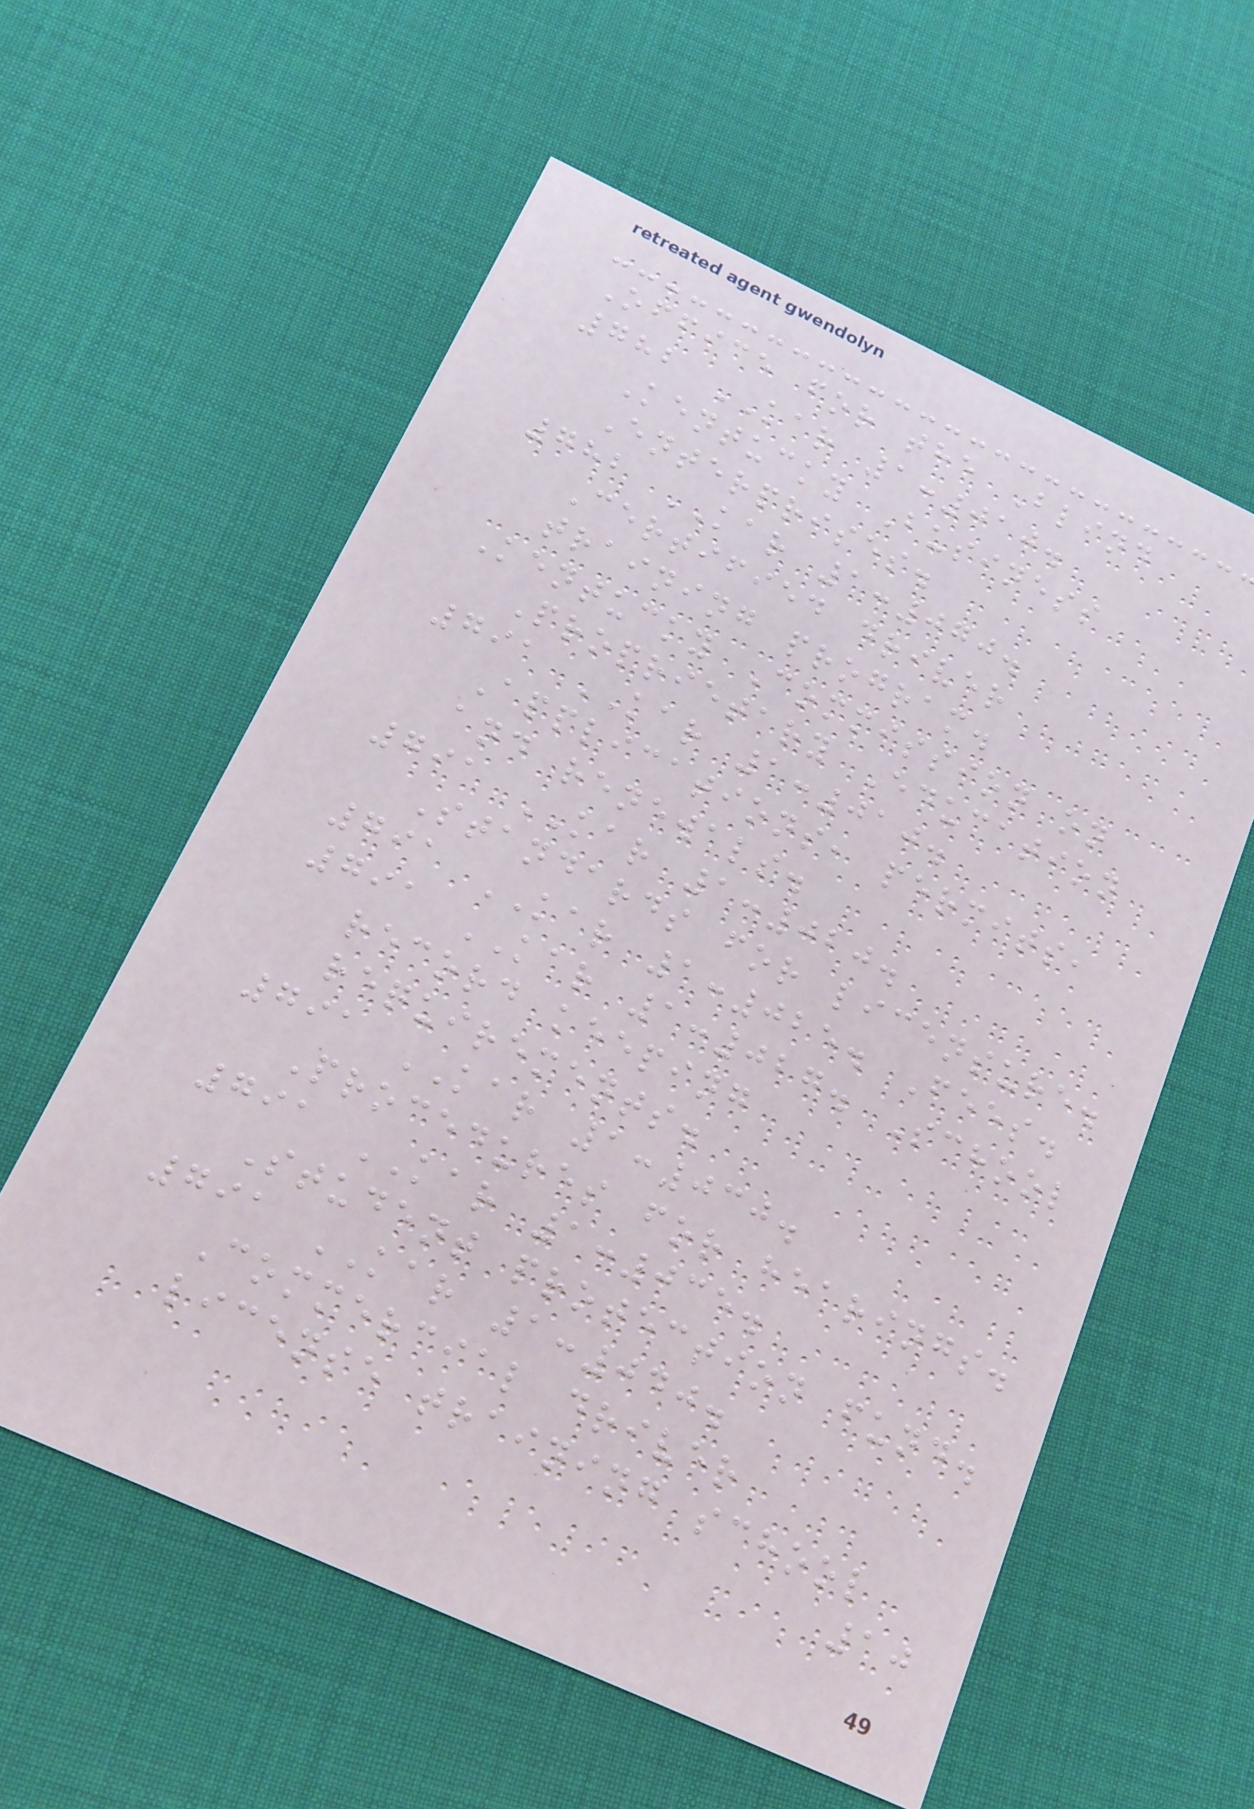Office for the Blind
782 KAR 1:010.
Kentucky Business
Enterprises.
782 KAR 1:070.
Certified driver
training program.
Kentucky Commission on
Proprietary Education
791 KAR 1:010.
Applications, permits,
and renewals.
791 KAR 1:020.
Standards for licensure.
791 KAR 1:025. Fees.
791 KAR 1:027. School
record keeping
requirements.
791 KAR 1:030.
Procedures for hearings.
791 KAR 1:035.
Student protection fund.
791 KAR 1:040.
Commercial driver
license training school
10
